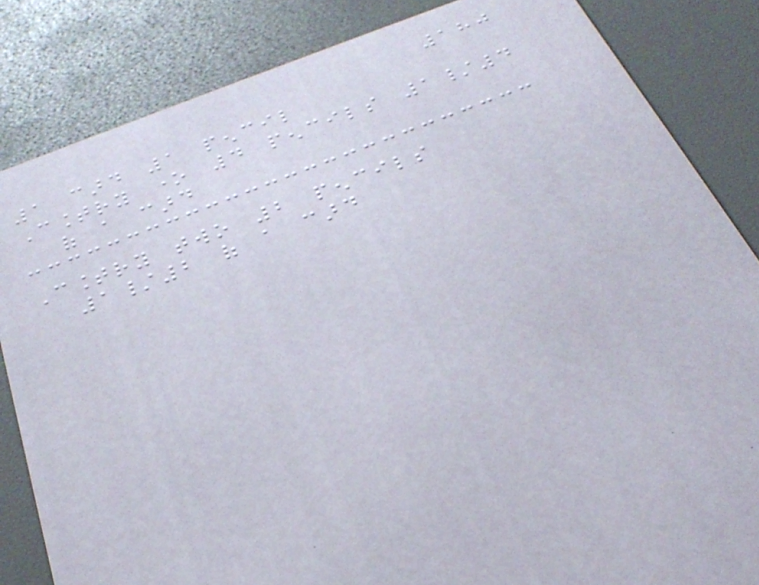180
1 card 1 pencil
Country one 4 pencils 1/4
of a card
Country two 2 pencils
1/2 of a card
